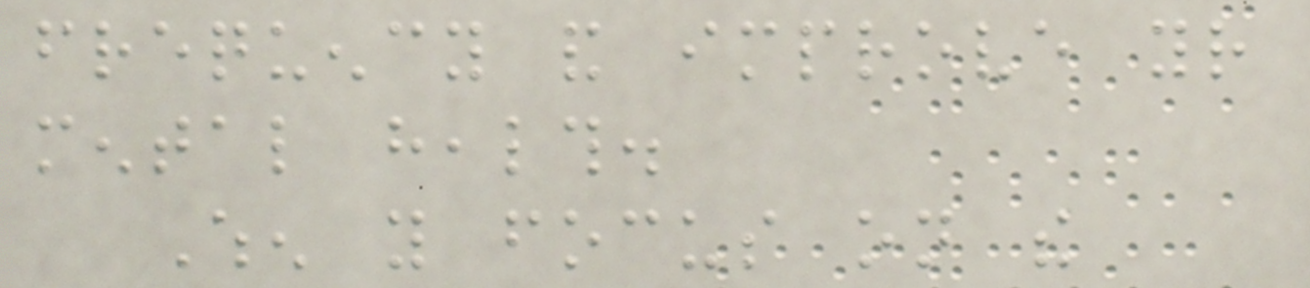frequency and improve your
mental health.
When you focus on the
